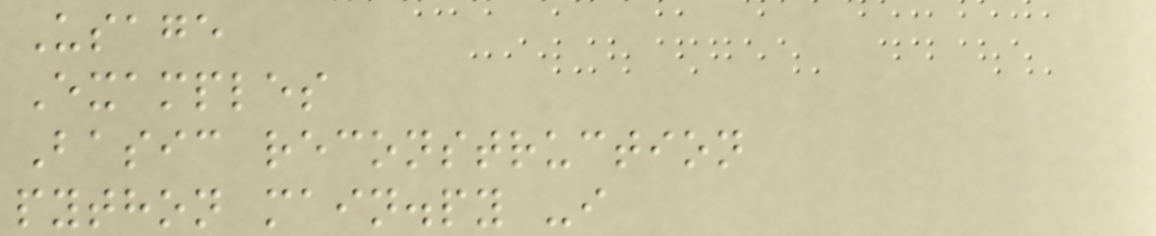Usage
Examples
Basic reconstruction
python main.py -i
